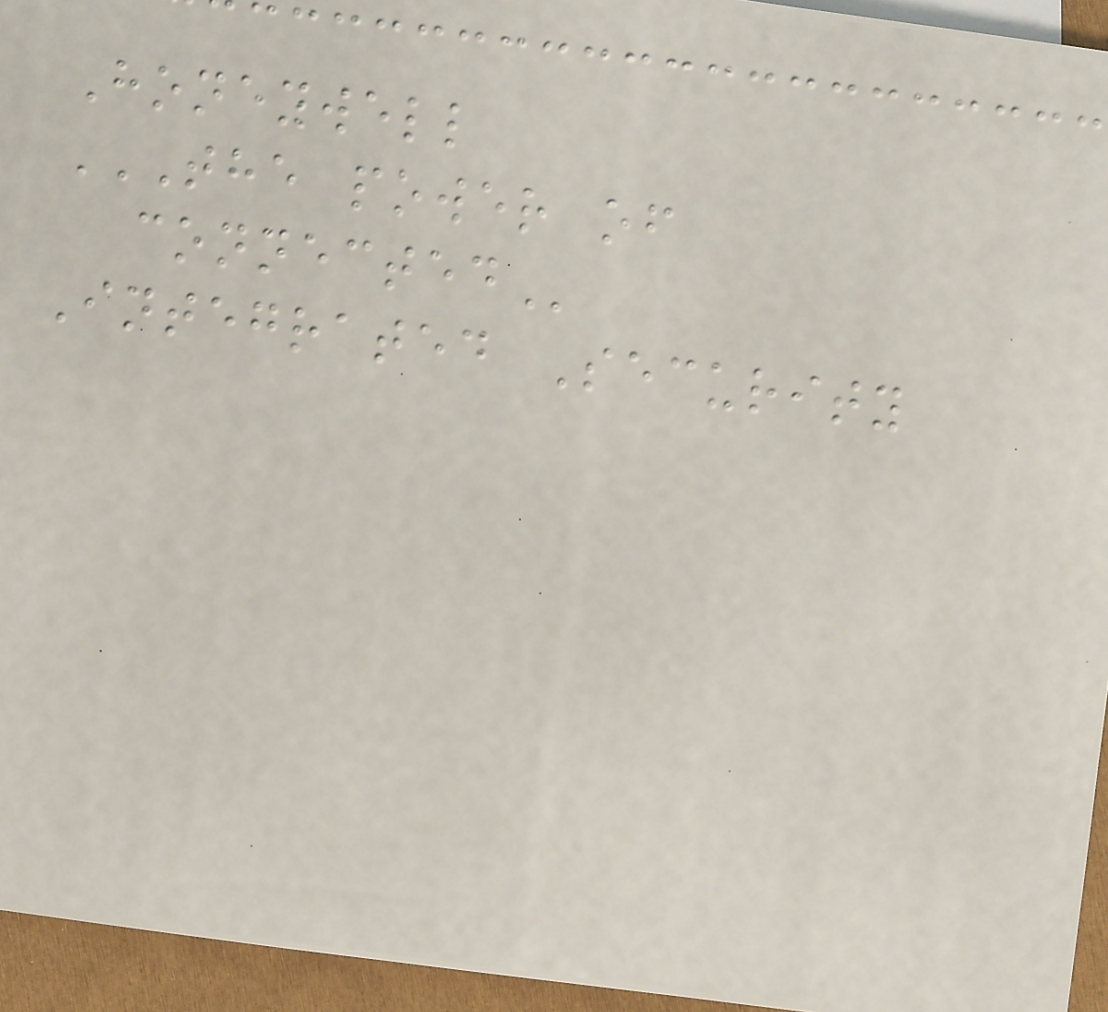Honeywell
THE POWER OF
CONNECTED
Integrated Security
